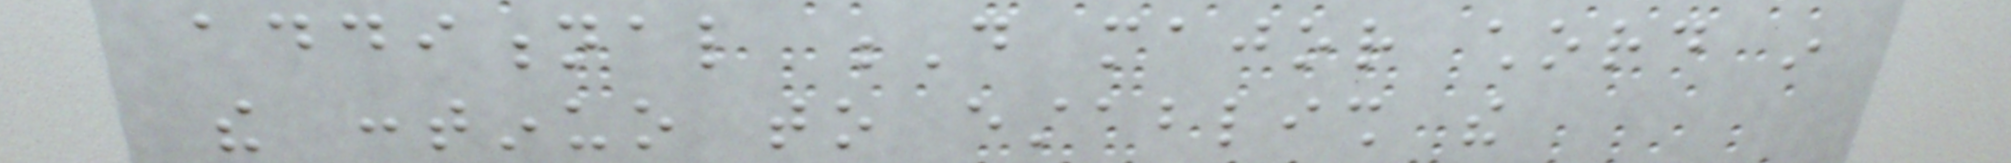additional D major chord in
the continuo to establish the
